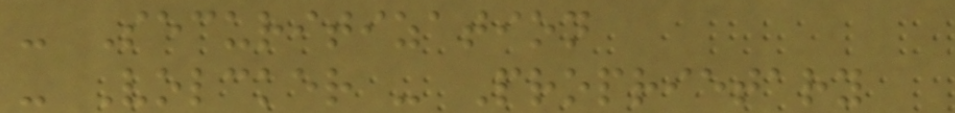- Securitization
- Volcker - Proprietary
